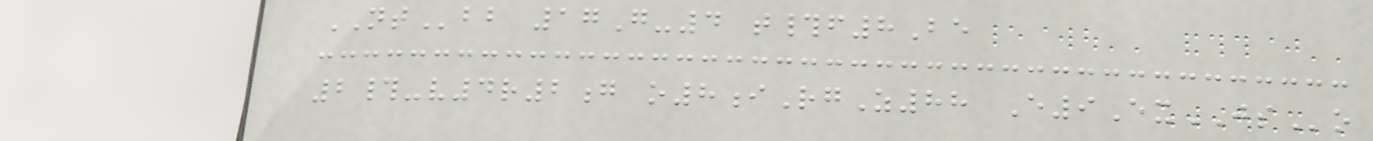NTbb 17G-4 t#f8Be
2#-v4r2g o8iRgZ88 E9ExJSo
